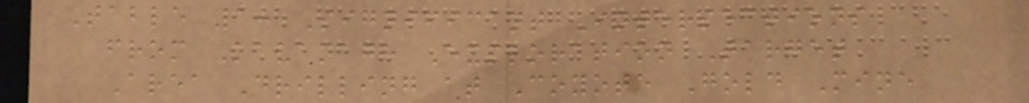Table 1: Significant Intersections
from Kavanagh Exploration Target
Area Drilling at Coyote Gold Mine
